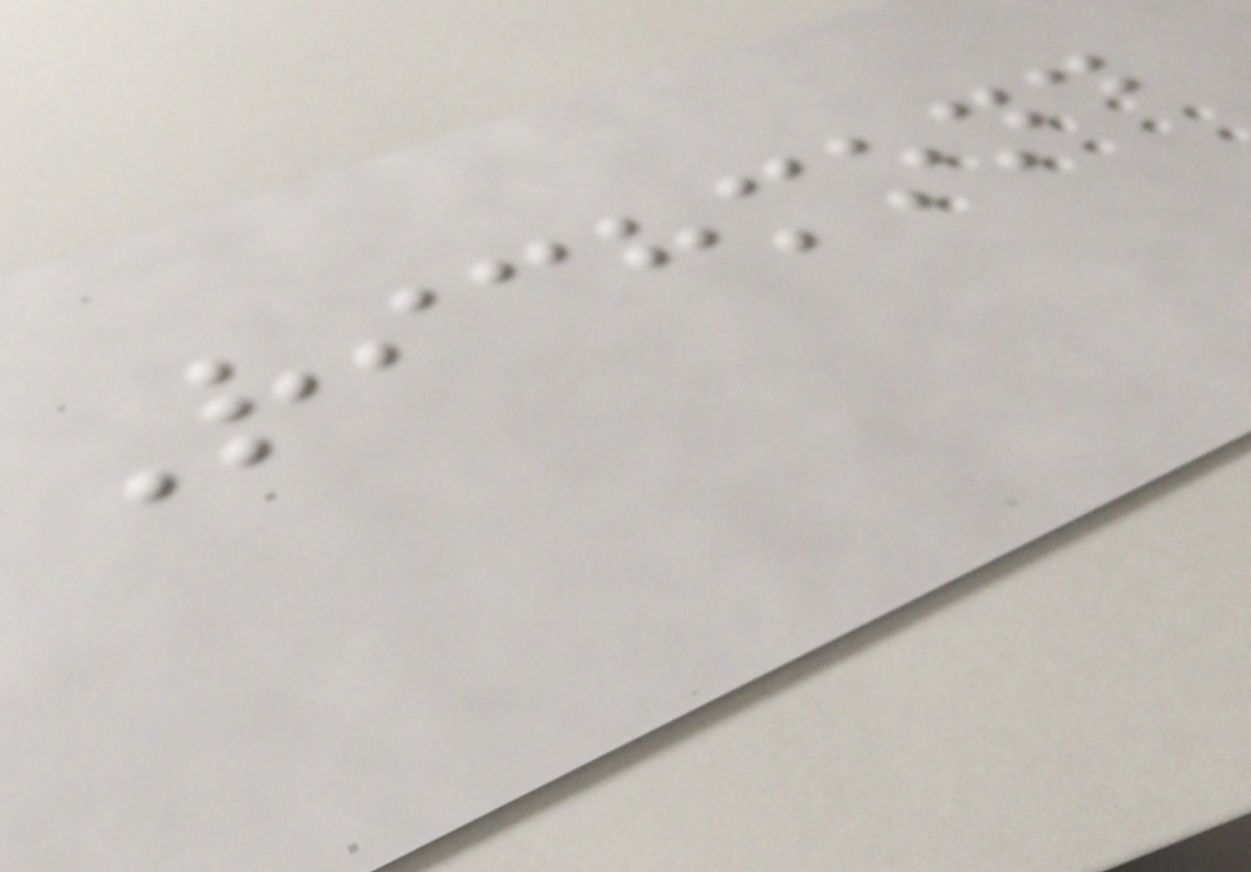Richmond
